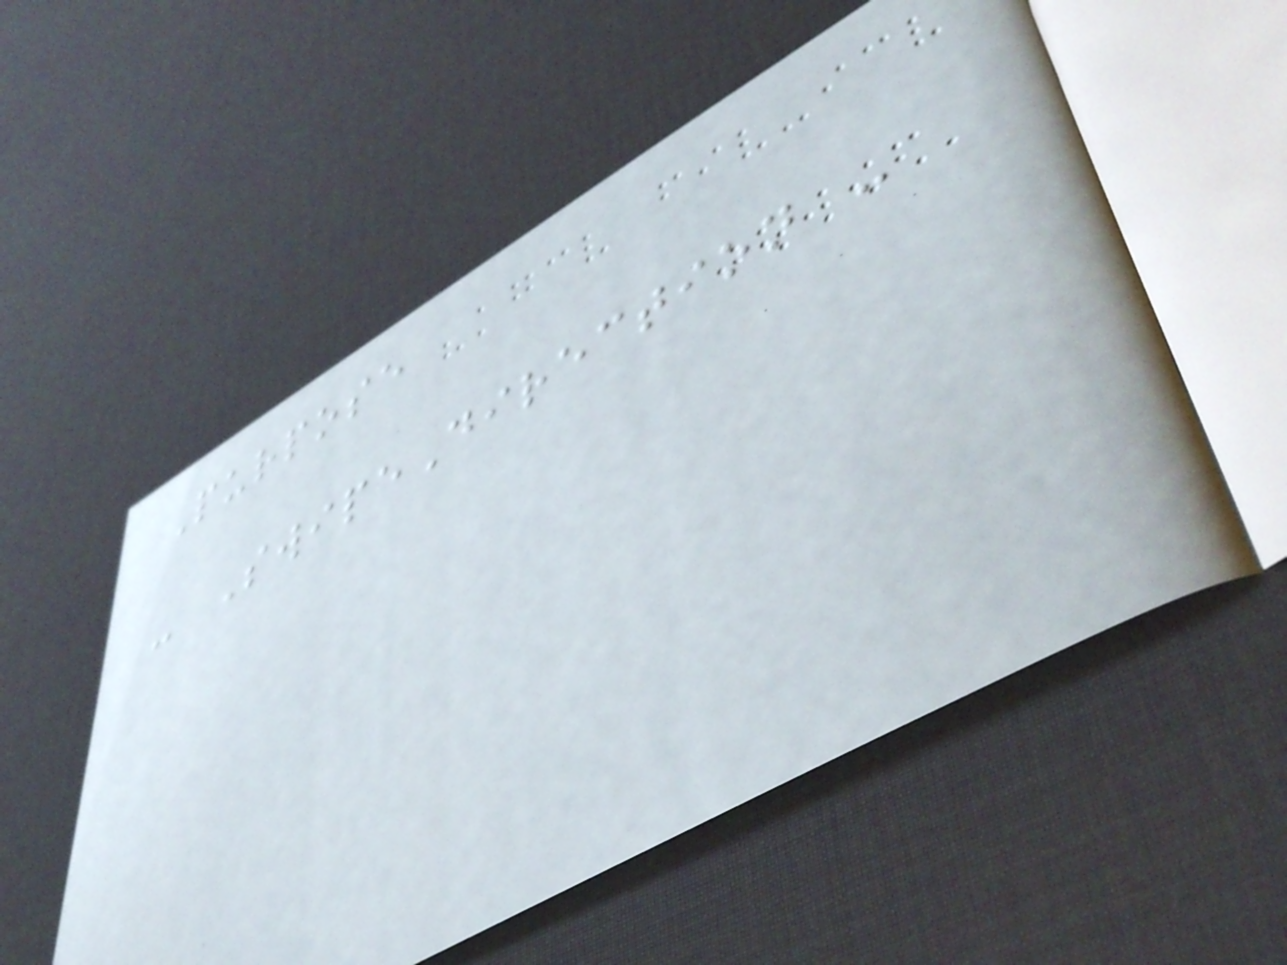Purpose
- SwipeDirection -
